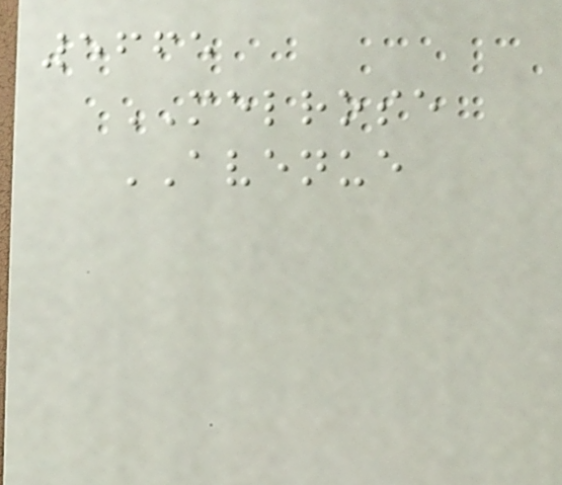5665
MELROSE
AVENUE
